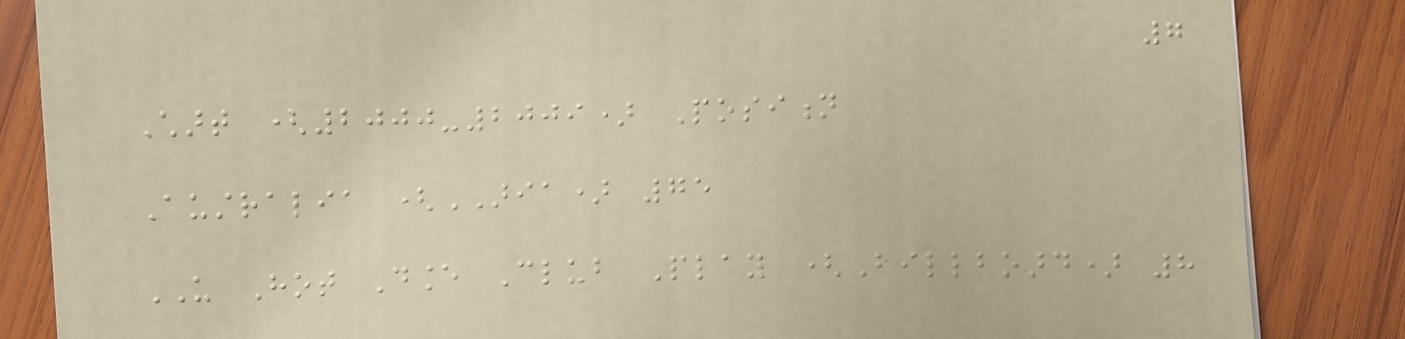7
Chart (2000-2009) Position
Australia (ARIA) 75
US Hot Dance Club Play (Billboard) 8
